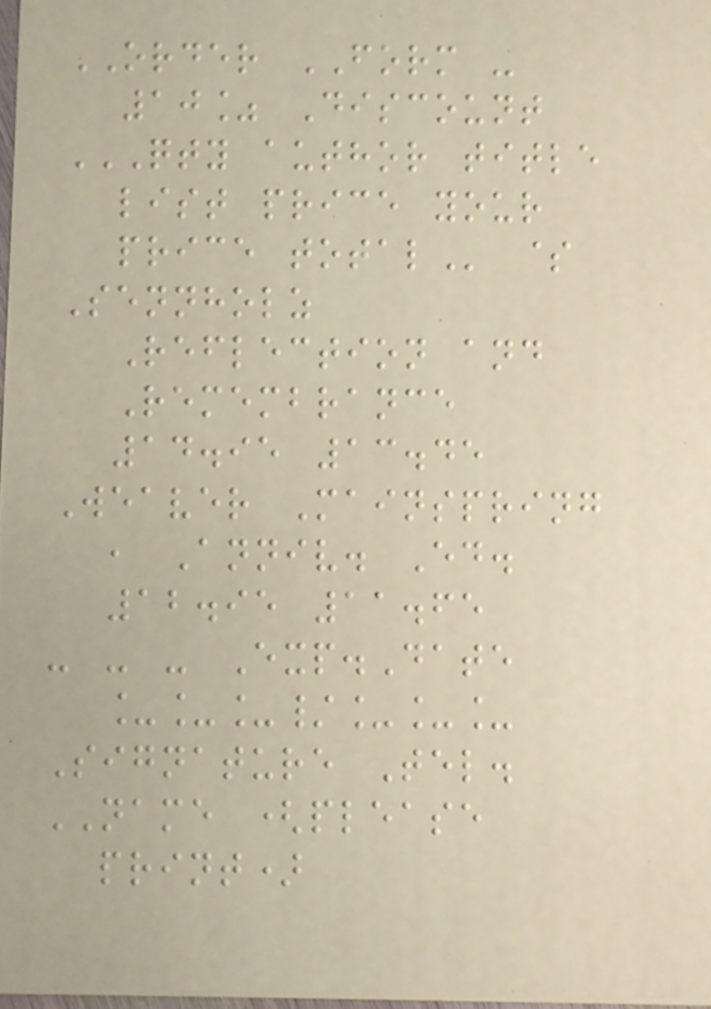ORDER FORM -
10% Discount
QTY AUTHOR TITLE
LIST PRICE YOUR
PRICE TOTAL $
Sennholz
Reflection and
Remembrance
14.95 13.45
Weaver Mainspring
, Anniv. Ed.
12.95 11.65
- - - Exp.Date
___/___
Signature Tel.
NAME (please
print)
